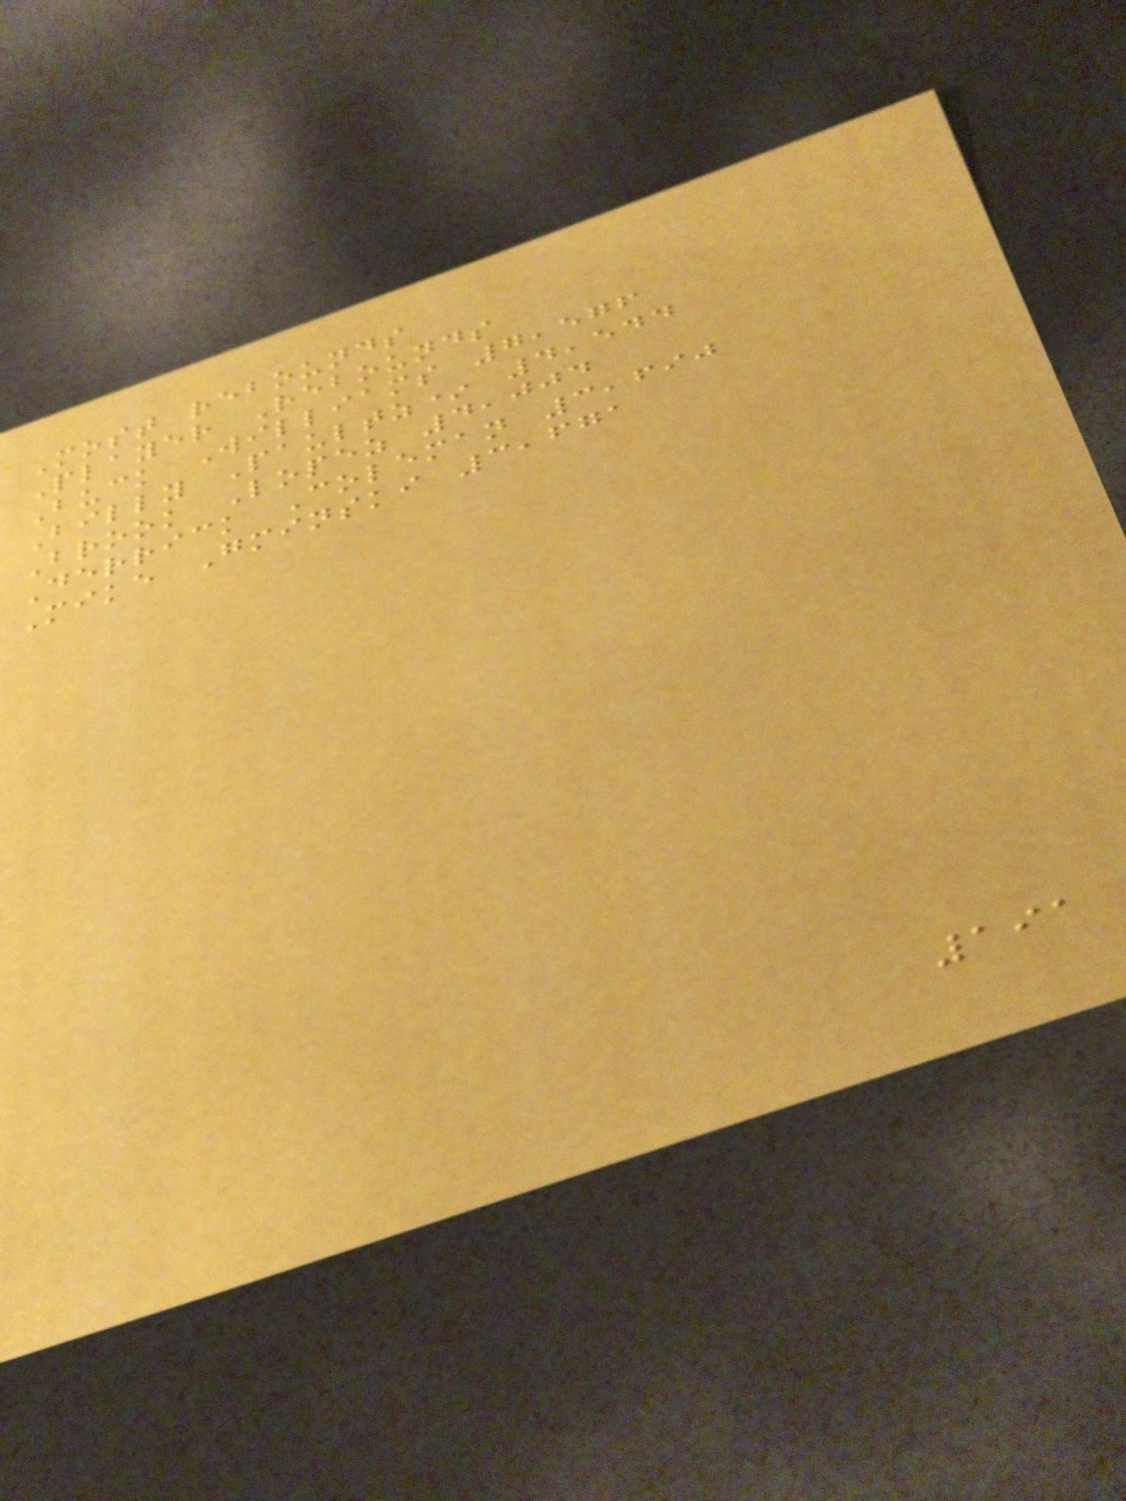Most rebounds
Player Rebounds
Buck Williams 7,576
Billy Paultz* 4,544
Brook Lopez 4,004
Derrick Coleman 3,690
Mike Gminski 3,671
191
